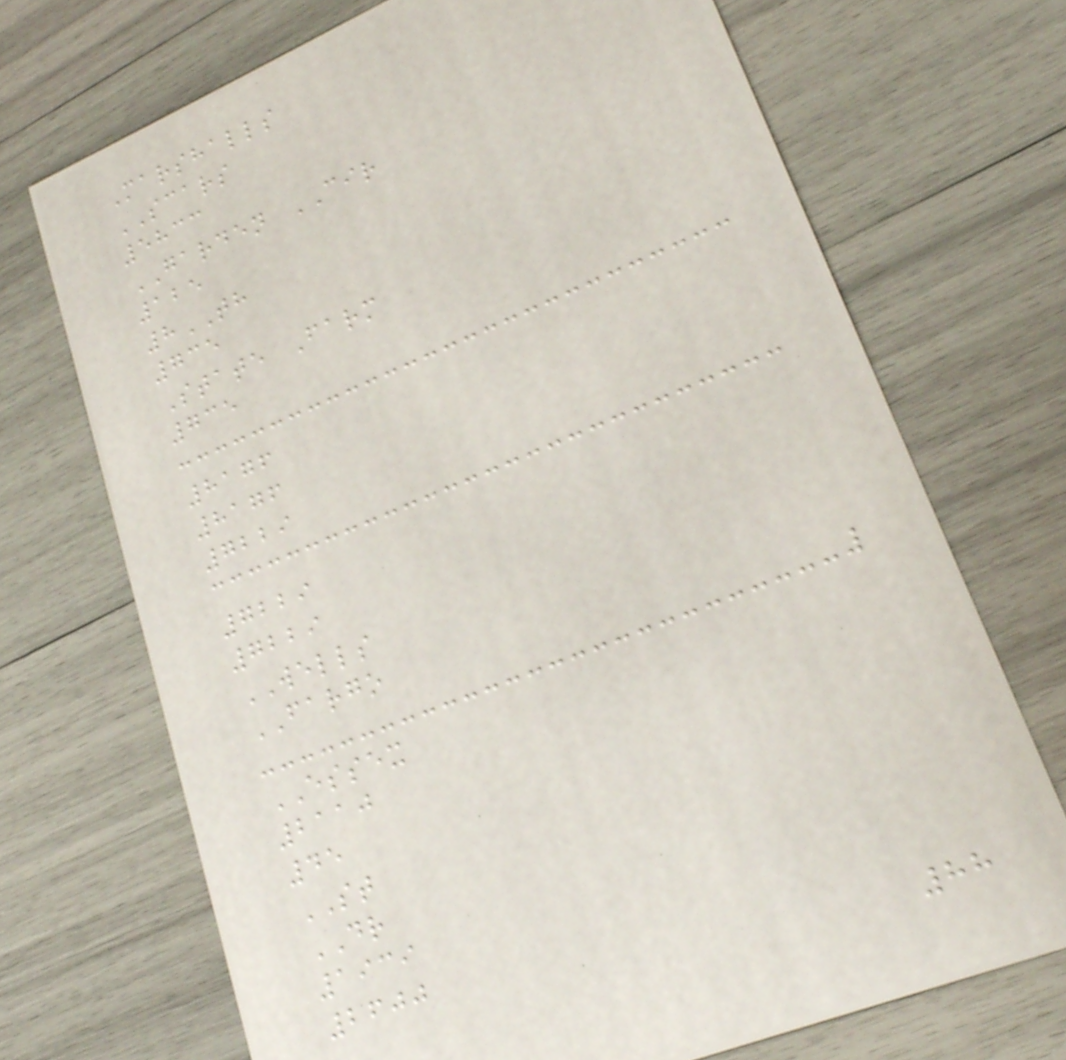Marshalls
SCARS
5833
GARDEN CIR
125
8TH
735
State Farm
735
8176
8176
7229
7229
7229
WELLS
FARGO
ESSEX
2110
45
ST
DR
1939
2600
88
